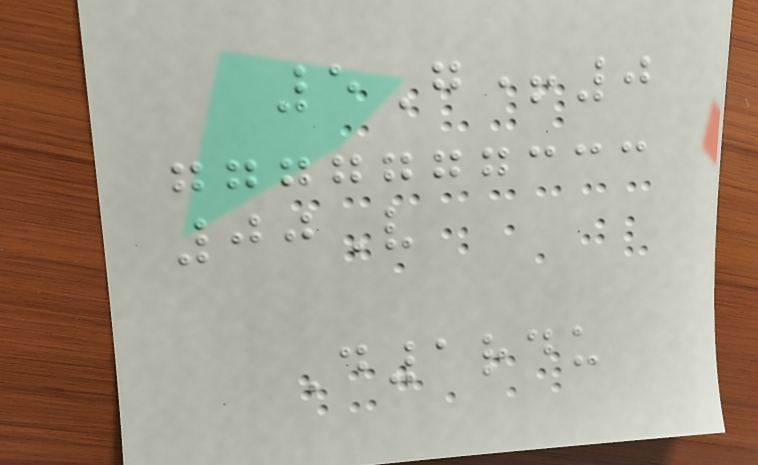5G+0
00V
D1rdu
